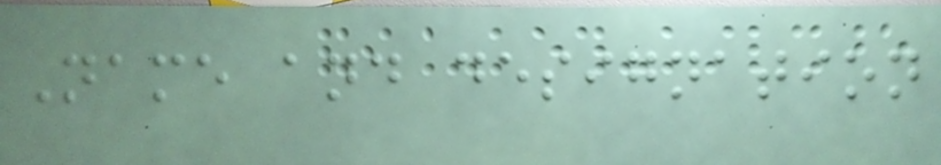Name and designation
